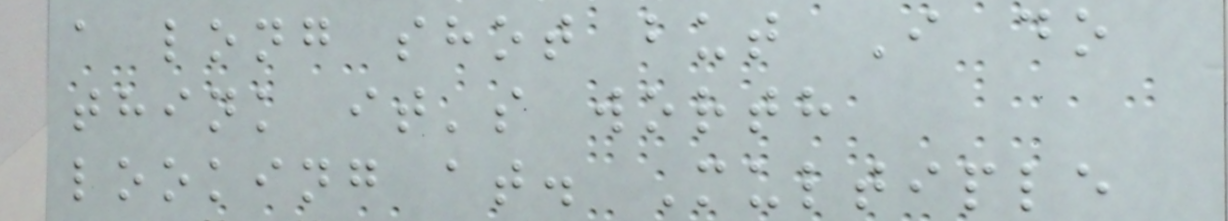a long shot but I do
think it's worth
looking at. Multiple
